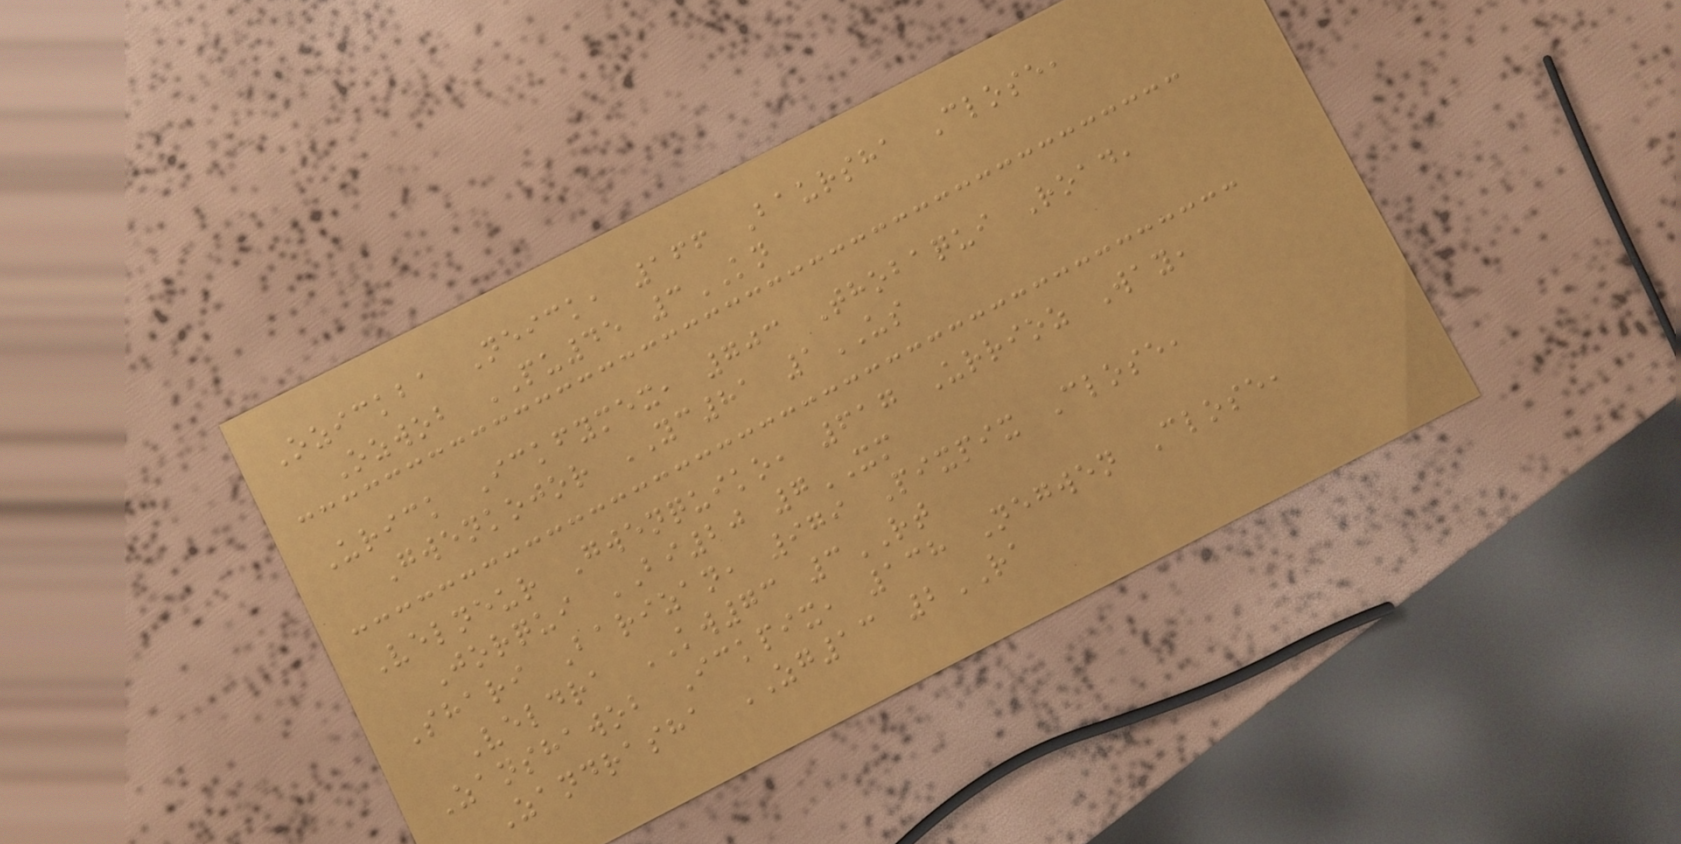Ozickba Neick, 166 Baursha Close,
Ozwob PU45 3KN
Urick Ickfymex, 703 Thobaqui Road,
Gwenkojor YC81 1US
Velneur Gwenquiko, 617 Urrioz Way,
Jorqui BI20 7XM
Shari Barizan, 979 Pixpix Close,
Veldra KW73 3RT
Zanshawob Ickpix, 138 Negwen Close,
Zandrasha ZG13 2RA
